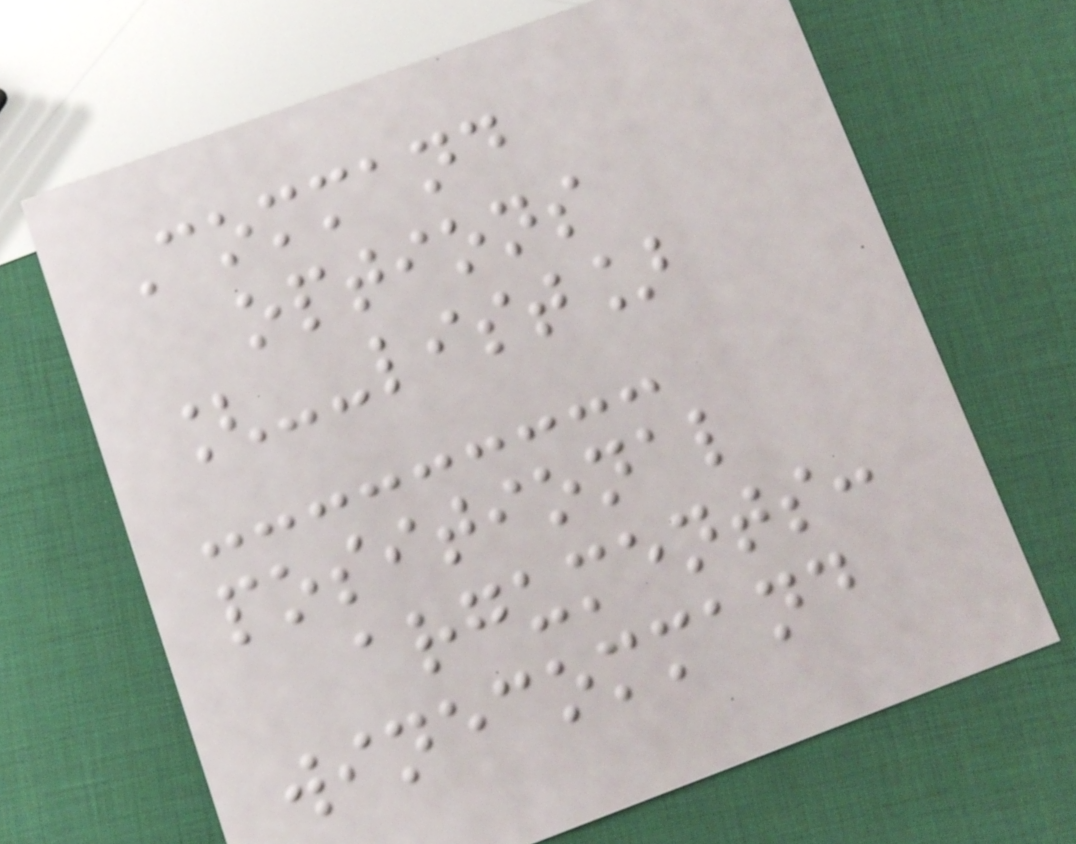Command
options
[--list]
positional
arguments:
winecommand
